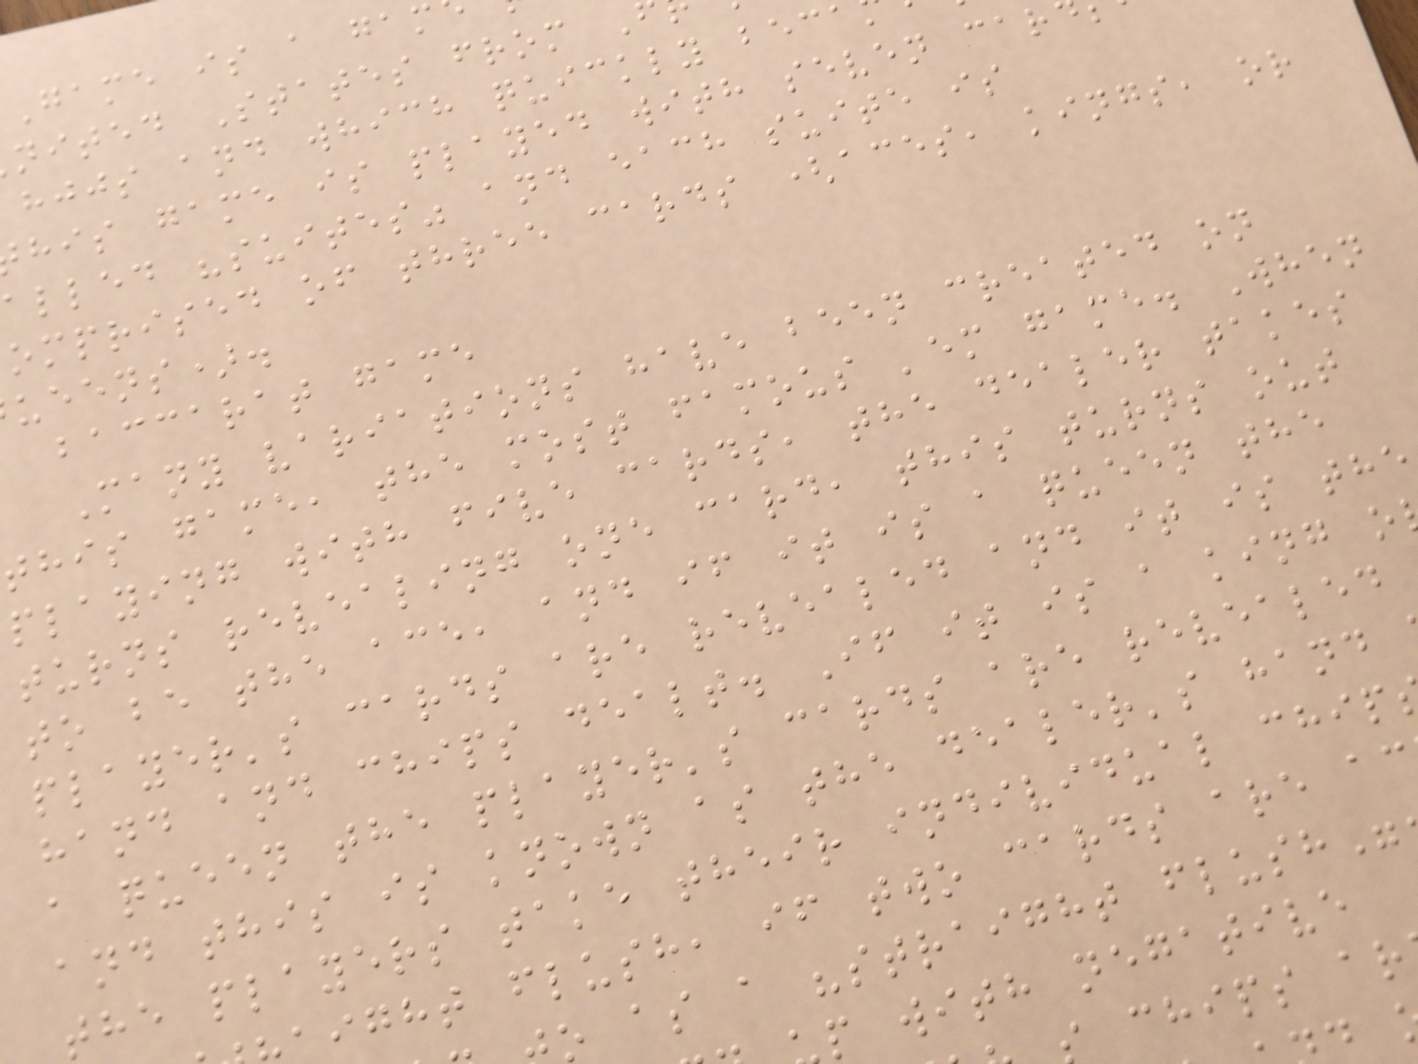Game is a gam
nited States from
hjjs and which quickly beca
his game is played with seven car
alled "suites" and each suite is
omprised of three cards (aces, kings, or
ueens).
baccarat game
Many variations have been created on
this game, the most famous 'em game. When
playing with five cards, the dealer takes
turns revealing one card, this turns out
to be the ace, and if it is a queen the
player's cards are revealed and it is the
hand and chips dealt. If it is a king o
a queen the player's cards are revealed
and this is known as the dealer's hand
the players take their individual chip
ight flush, if two cards are ac
o as a "straight flush
p with negative
